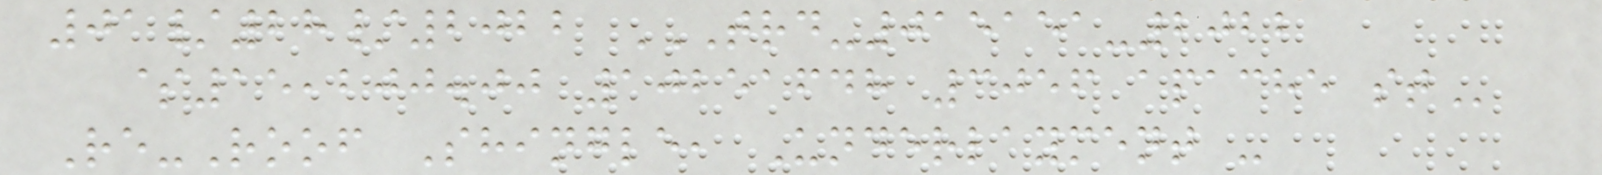01/28/2022 TRD-015151-2022
$15,200.00 10251648 3056 APACHE ST
Re-Roof Shingle, Underlayment -
